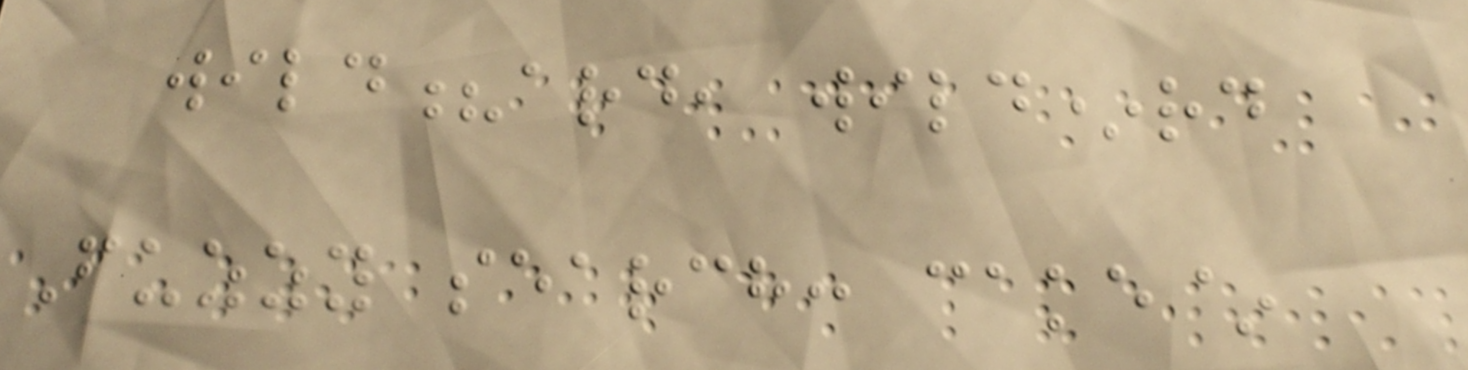wild?ard, wild*rd
Fuzzy search: cake~
